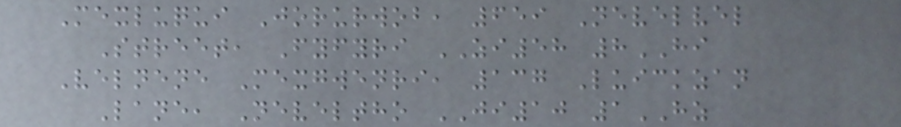Mexluqui Jorurwob, 659 Nevelvel
Street, Fyfyri ZI58 8HI
Velnene Mexgwenri, 137 Luickzan
Lane, Neveltho JI10 1HZ
